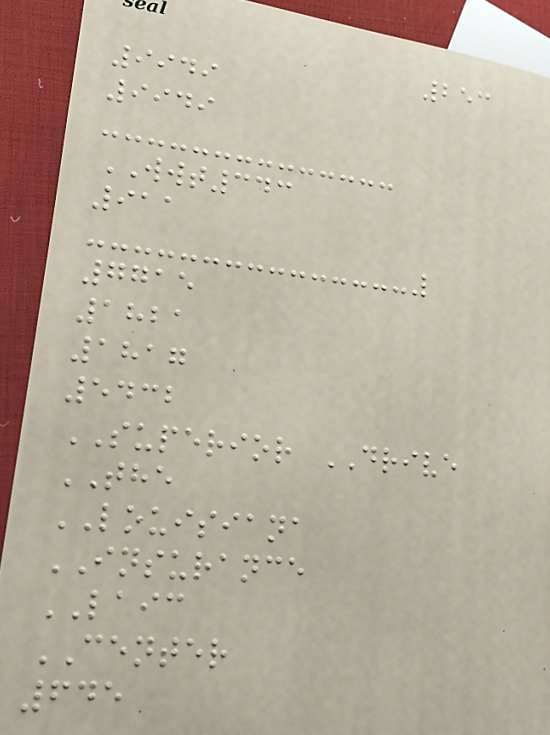253
9949
9949
WWT343
911
7715
1821
1817
5432
SUPERIOR DRIVE
THE
LOUISIANA
INSURANCE
LAIC
CENTER
645
